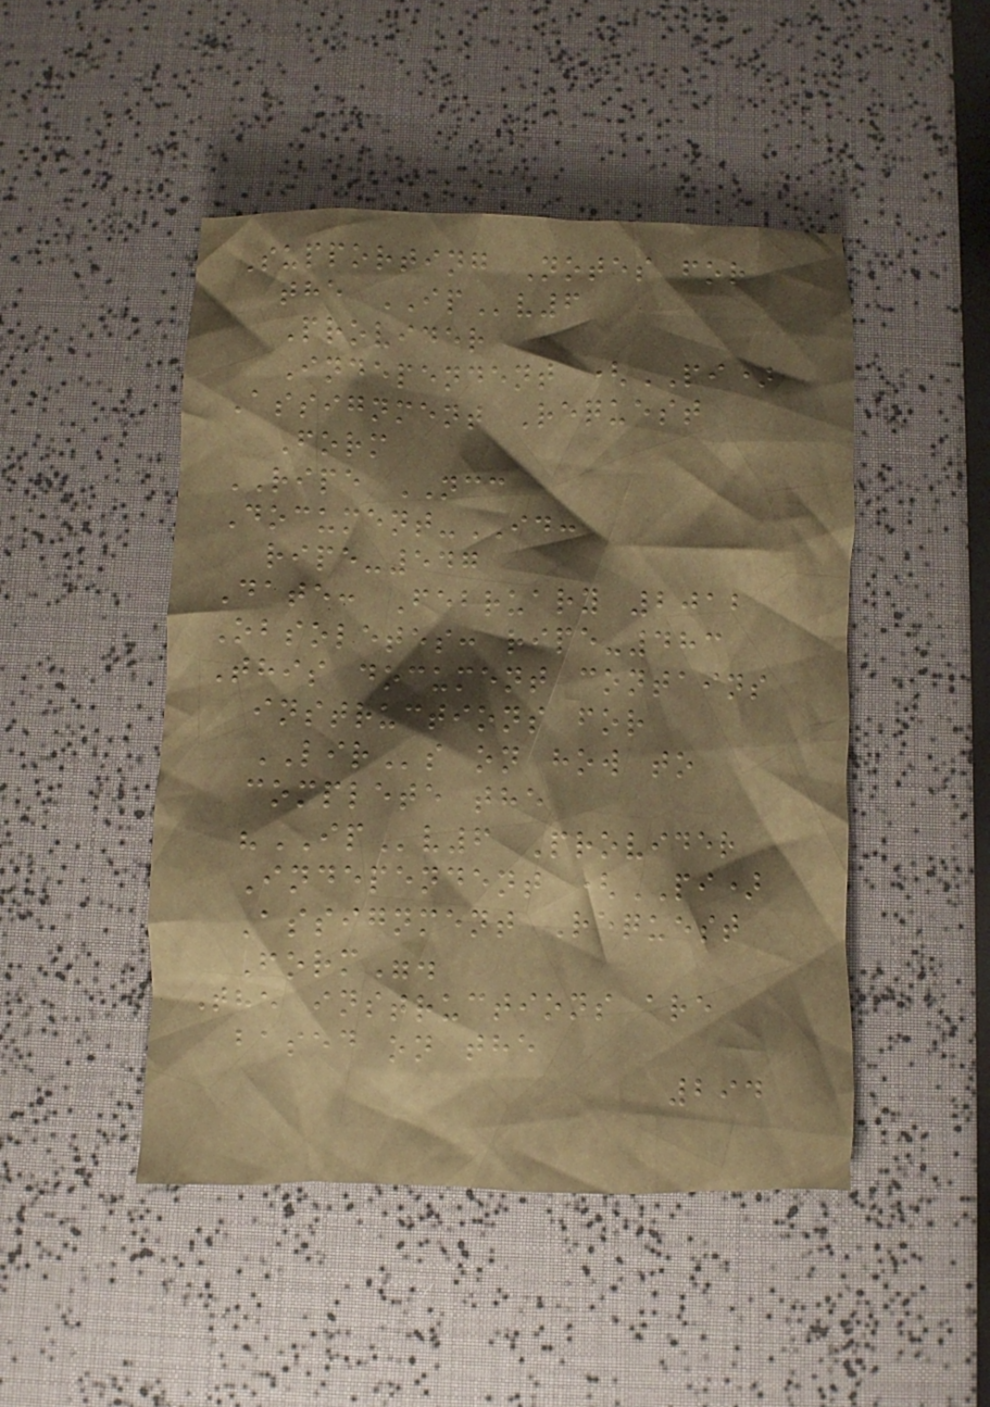Supporting Notes for
the IPv6
Provider
Independent (PI)
Assignment Request
Form
RIPE NCC
Document-ID:
ripe-547
Date: February 2012
Obsoletes: ripe-483
This document contains
instructions for
LIRs on how to
complete the
"IPv6 Provider
Independent (PI)
Assignment Request
Form".
The instructions are
based on the
294
